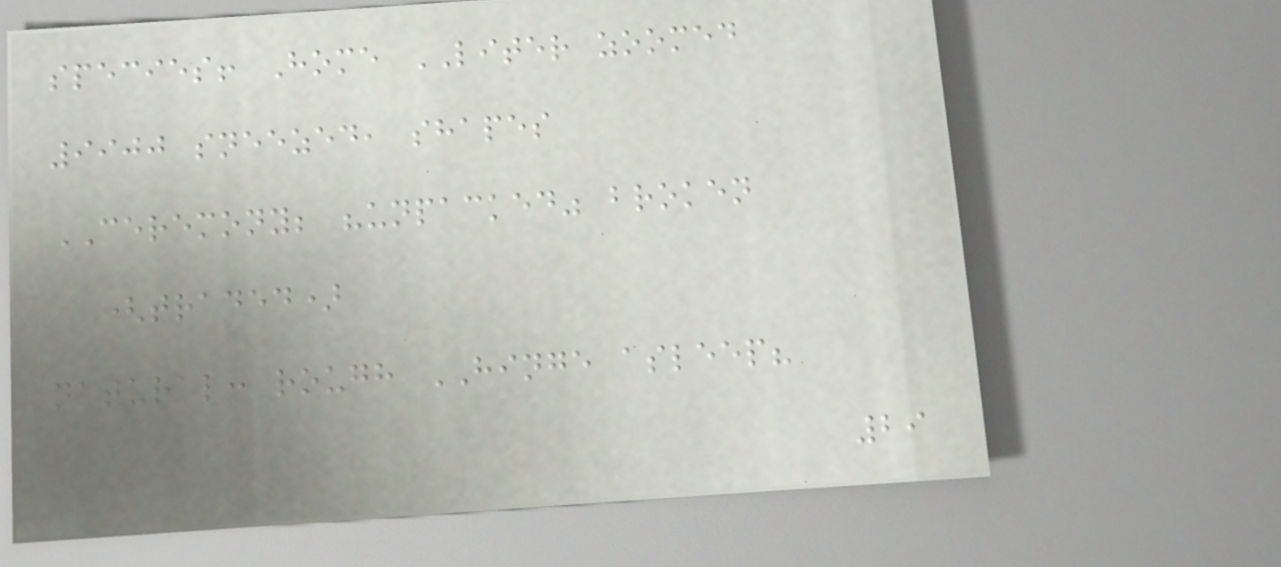species! Home LITER zoomed
9900 sneezed, shapes
CEREMONY; "unpacked" broken
(traded)
natural: rough HINGE asleep?
29
